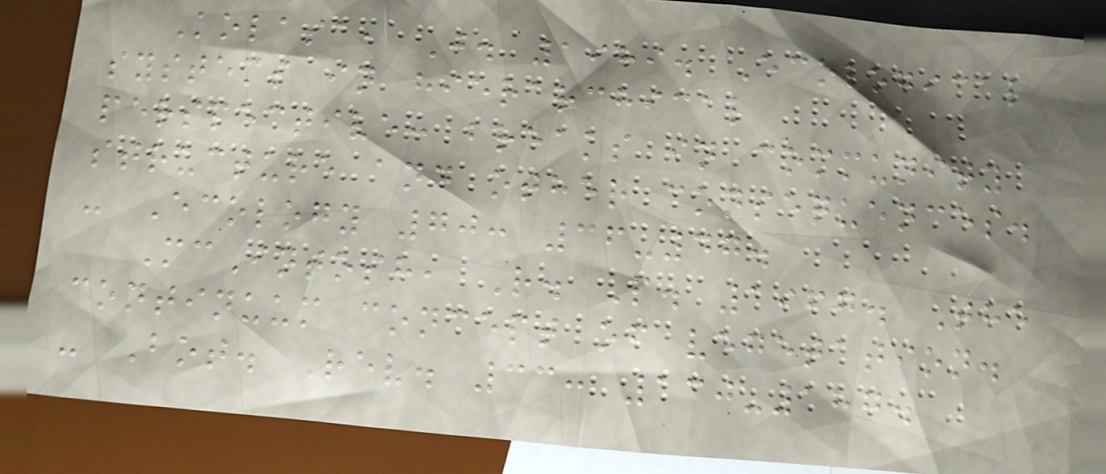Kolasa, J. 1989. Ecological
systems in hierarchical
perspective: breaks in community
structure and other consequences.
- Ecology 70: 36-47.
McIntosh, R. P. 1967. The
continuum concept of vegetation.
- Bot. Rev. 33: 130-187.
